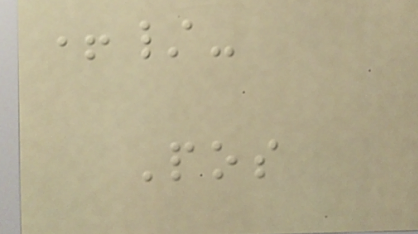+/-
Pos
